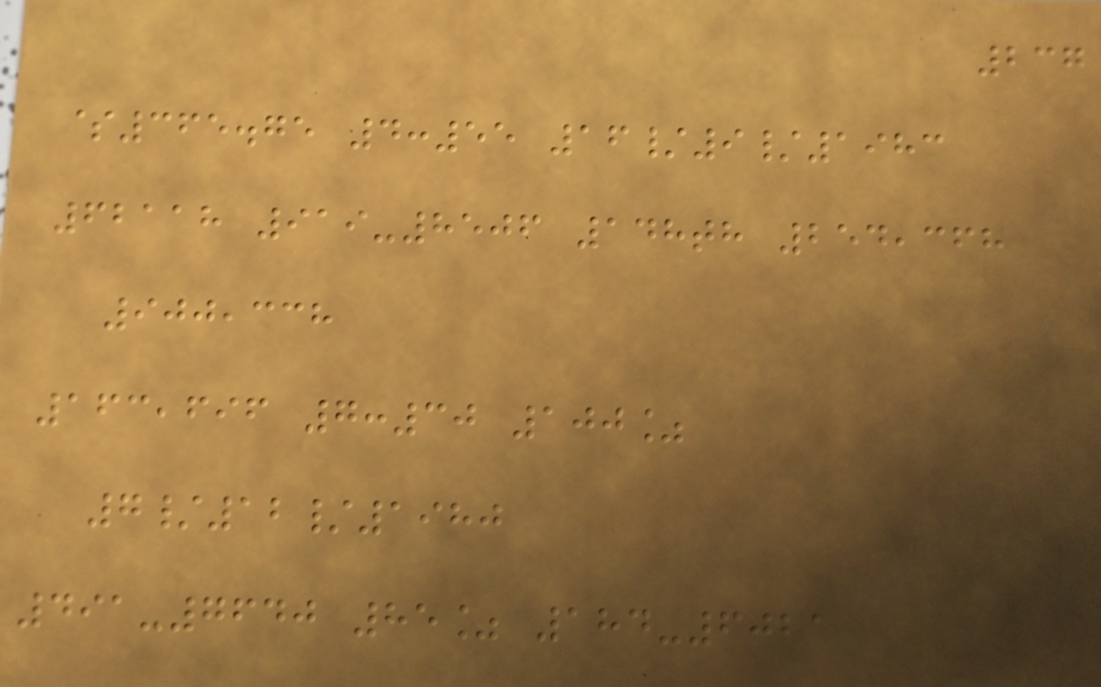237
$365.75 4:55 16/9/1983
62118 919-8506 148th 254,368
900,338
163,696 7:30 100%
7/12/1980
491-7640 85% 184-6021
